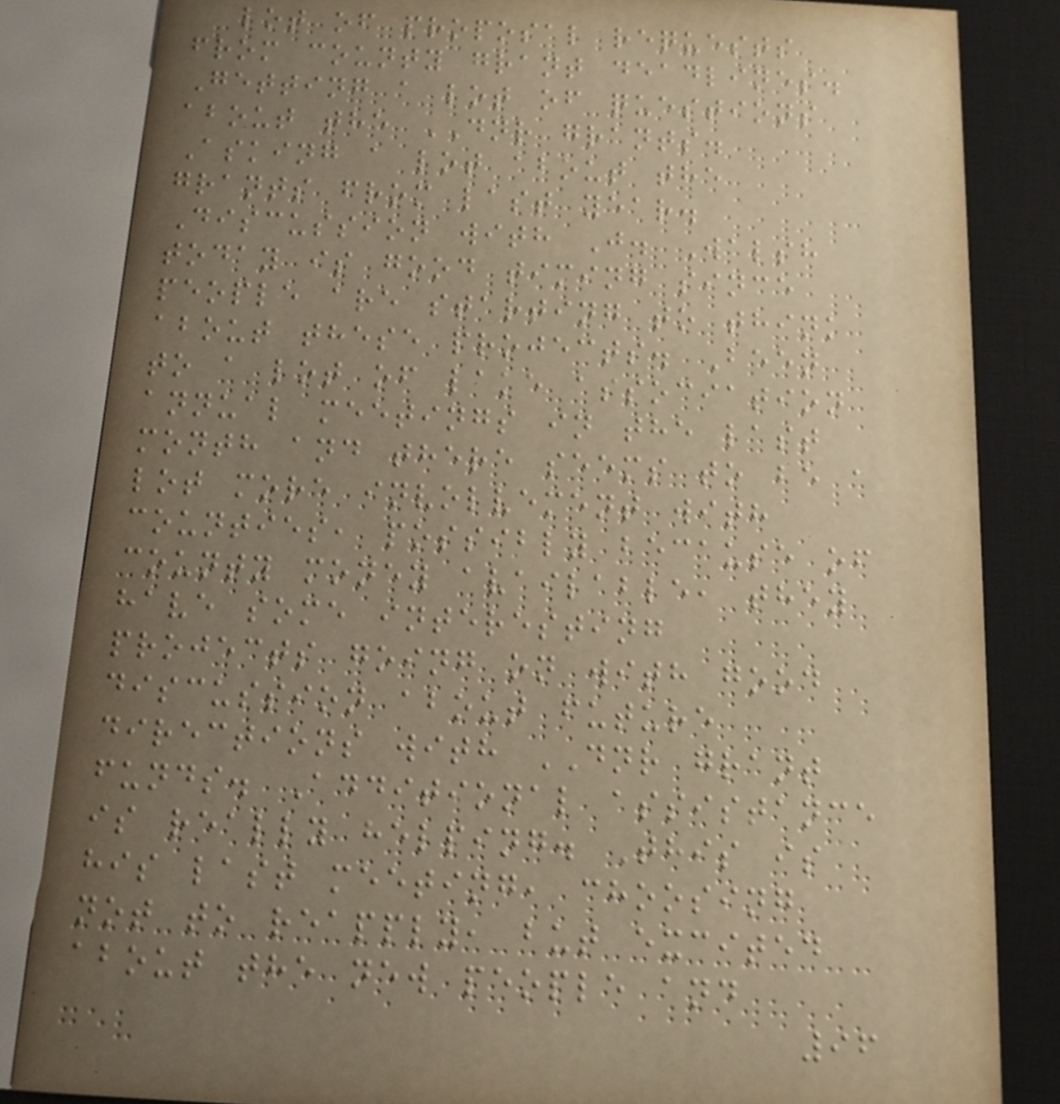lot of proposal requests
from county grant deadlines.
Getting a lot of questions
about the DNR grants.
Asking a lot about the
grants from last year.
Discussion with J. Walsh
today is good timing since
people are starting to think
about these projects. Been
to a lot of lake association
annual meetings in the last
month and there seems to be a
lot more involvement with
counties, possibly because of
county money available, they
have some interesting
projects going on with good
discussion about future
directions with DNR grant
funds. Additional assistance
is really helping. This is
his last meeting, choosing
not to reapply, but excited
about the new people and
96
